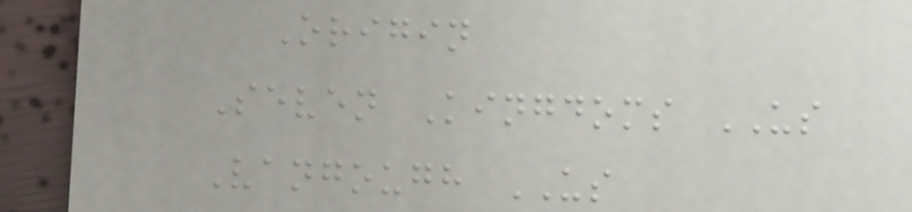Origin
Seven Kingdoms US
Vangough US
